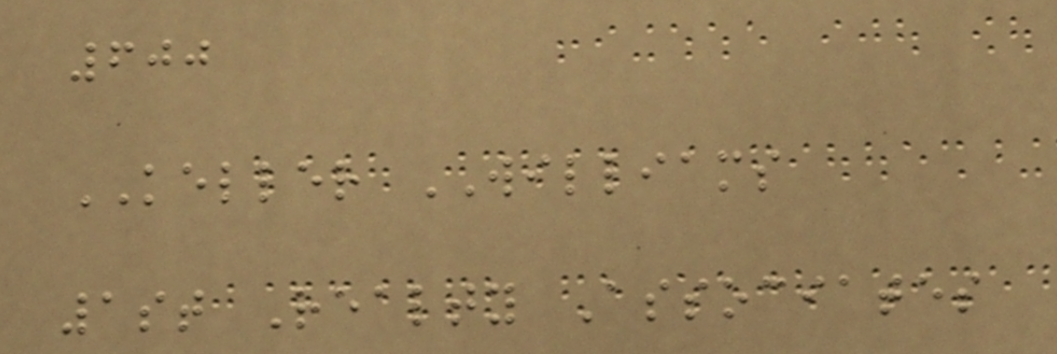600
KELLER WILLIAMS
1st Realty Associates
